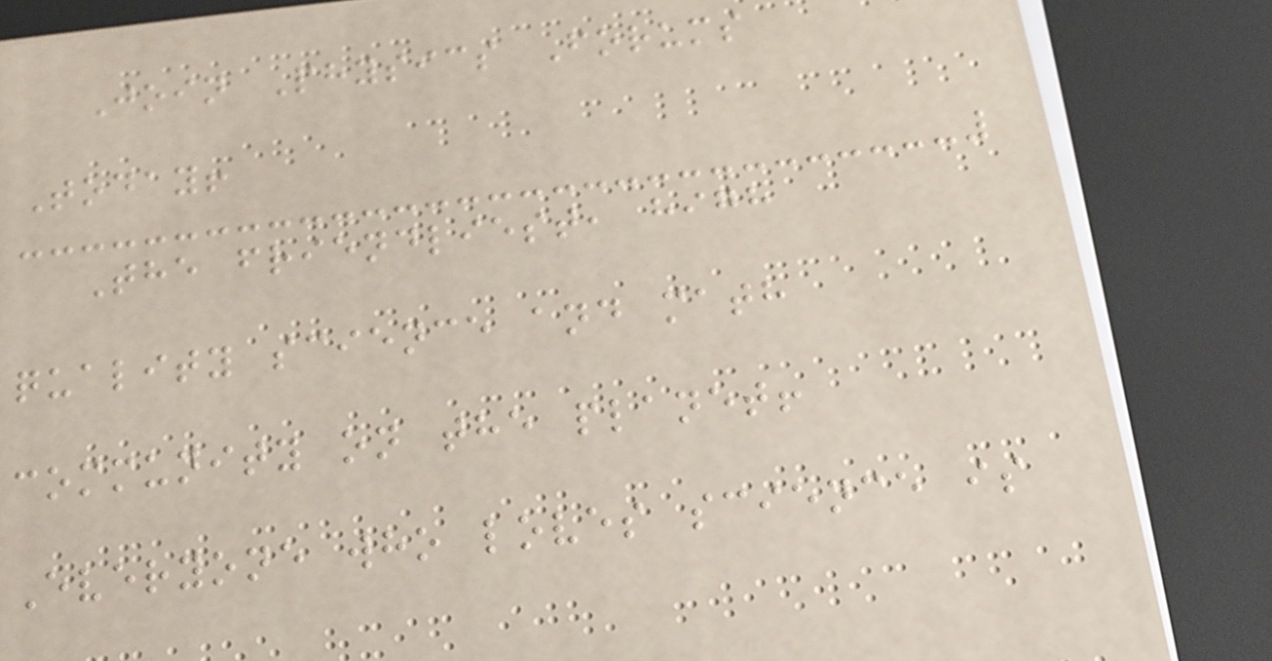Join Physics Forums
Today!
The friendliest, high
quality science and math
community on the planet!
Everyone who loves science is
